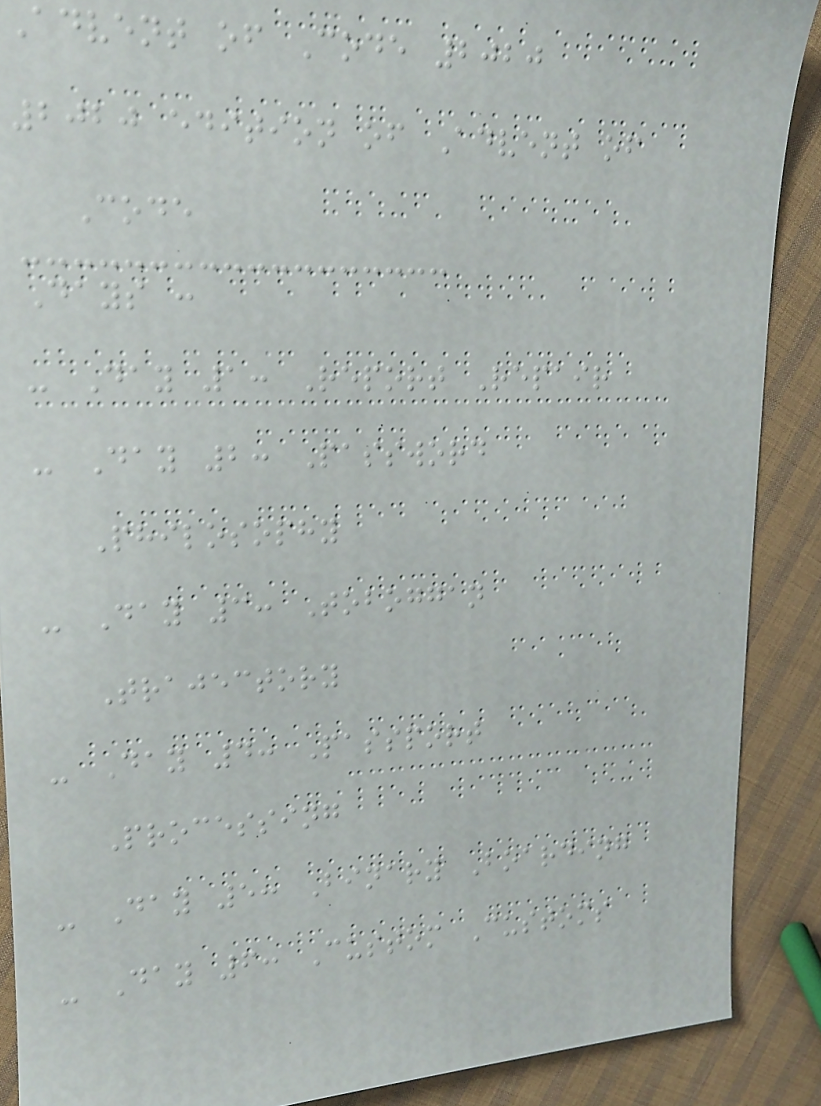Advent of Code 2020
2020 edition of Advent of
Code
Days :
- Day 1: Report Repair
- Day 2: Password
Philosophy
- Day 3: Toboggan
Trajectory
- Day 4: Passport
Processing
- Day 5: Binary Boarding
- Day 6: Custom Customs
